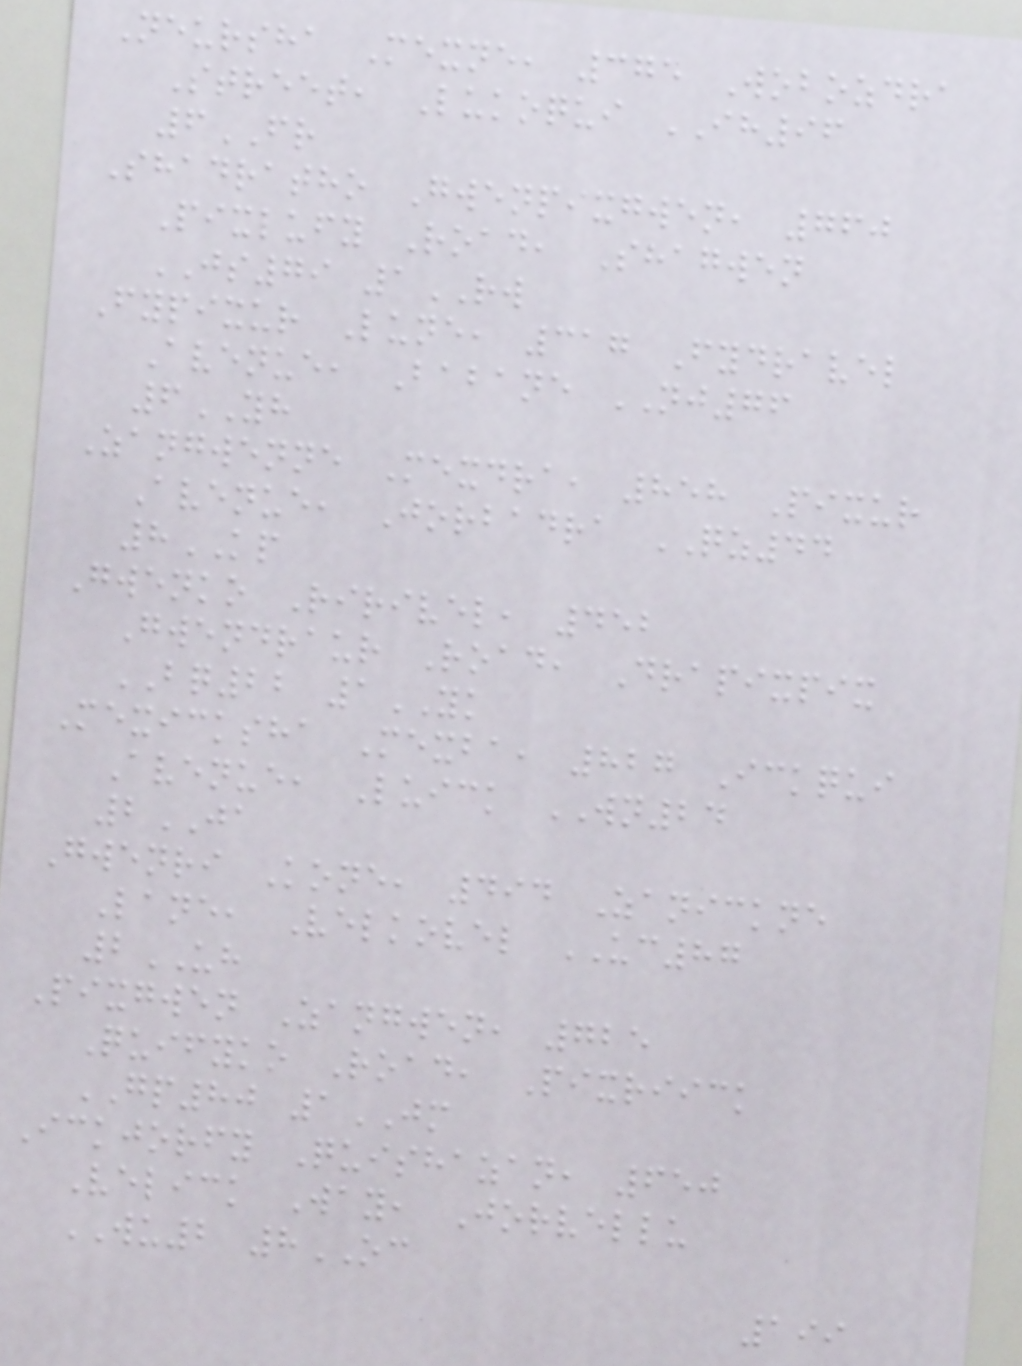Neursha Mexne, 375 Wobozdra
Street, Lukoqui IH96
6FR
Shadratho Gwenpixgwen, 760
Pixlufy Road, Shagwen
JS79 1RW
Fypixur Lune, 317 Fydravel
Avenue, Babane NJ76
6YH
Zangwenne Mexdra, 858 Pixur
Avenue, Jorbadra QZ44
8KP
Gwenko Ririvel, 452
Gwendraur Road, Drapixpix
BQ22 1YK
Mexicksha Mexba, 827 Ickqui
Avenue, Luick WN24
2JA
Gwenri Kone, 494 Zanickne
Lane, Velkovel UC87
2UH
Pixgwen Zangwen, 725
Quifyko Road, Pixriick
GP80 1JM
Ickjorfy Quishazan, 650
Velick Way, Jorvellu
WU2 8OC
199
